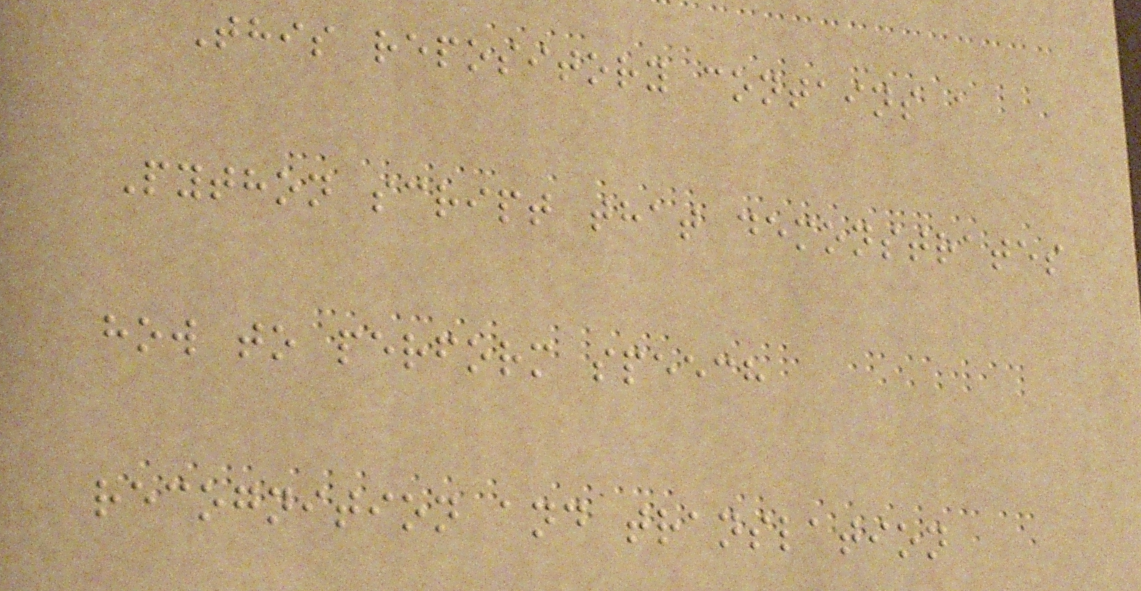This repository contains a
Python script that demonstrates
how to perform speech
recognition and translation
